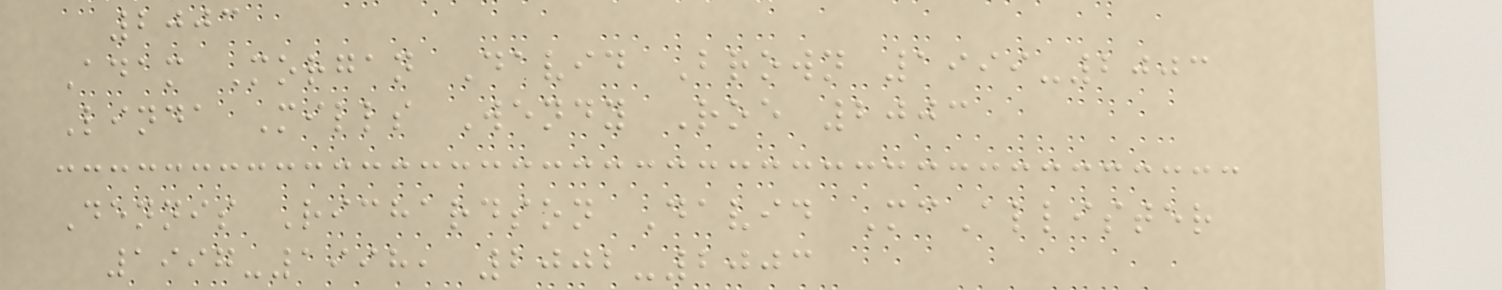2003
Adam Morgan David Brown 1999-2003
Linda Mills Wendy Roe 2003
Dennis Richardson David McAllister
1997-1998, 2002-2003
